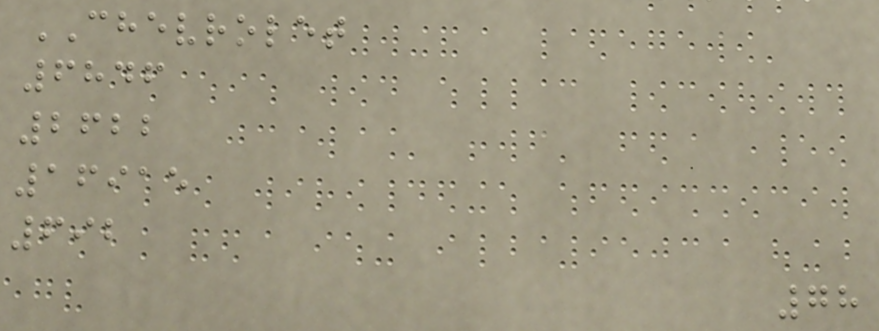CHEVROLET
6846
2622
16915
692
78
